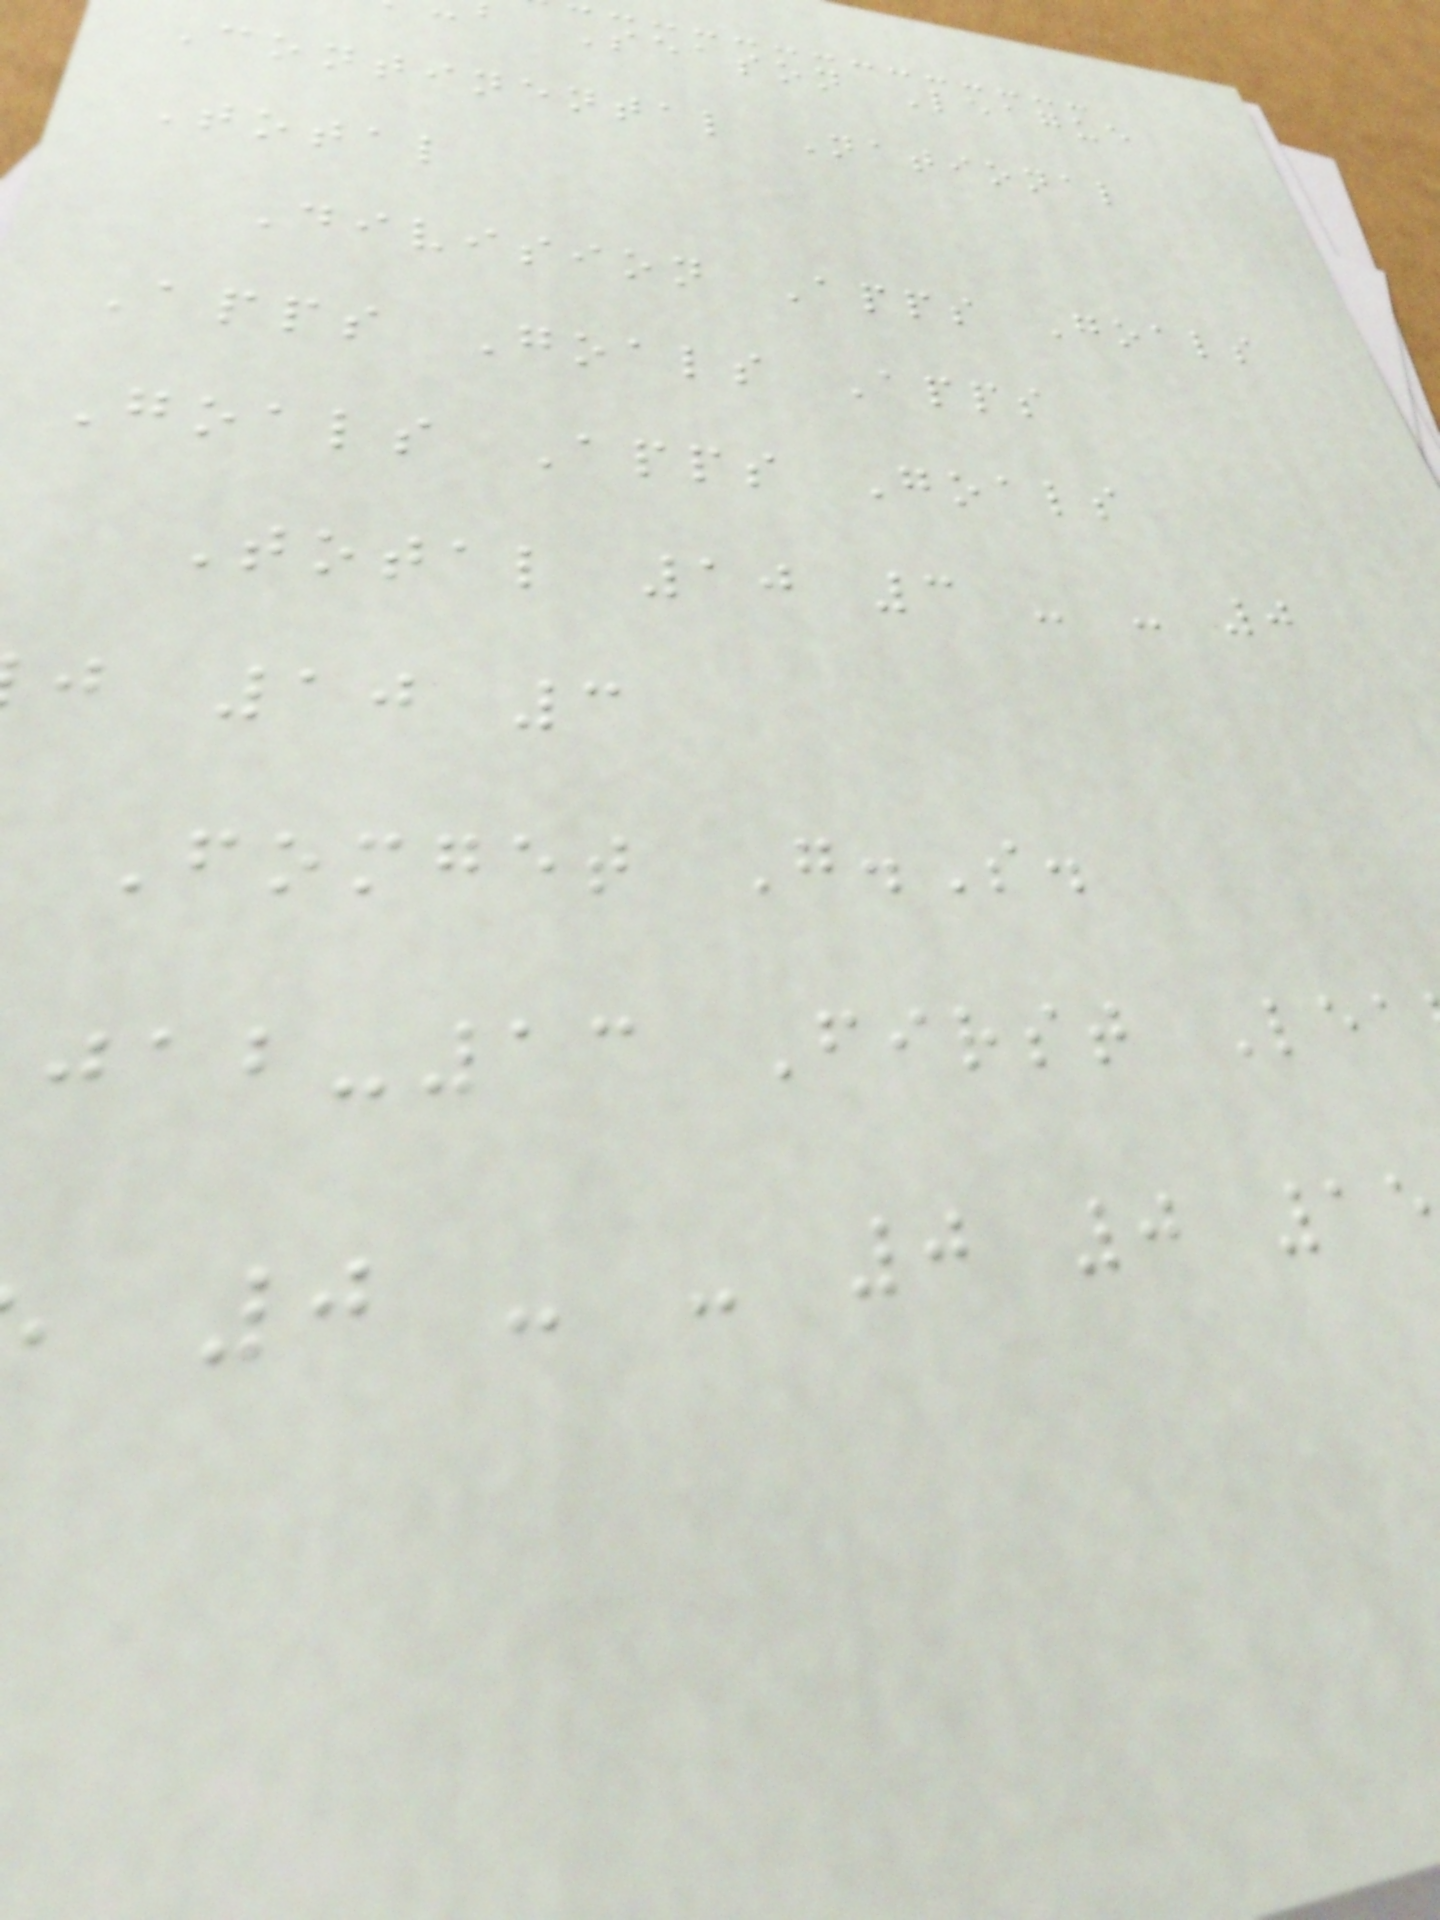Season League
Continental National
Total
Division Apps Goals
Apps Goals Apps
Goals Apps Goals
Total 10 3 - - 0
j 10 3
Fomget G.S.
-13 First Lea
0 - - 0 0 15
